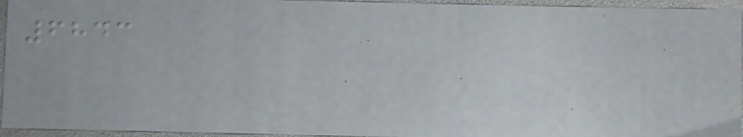6843
